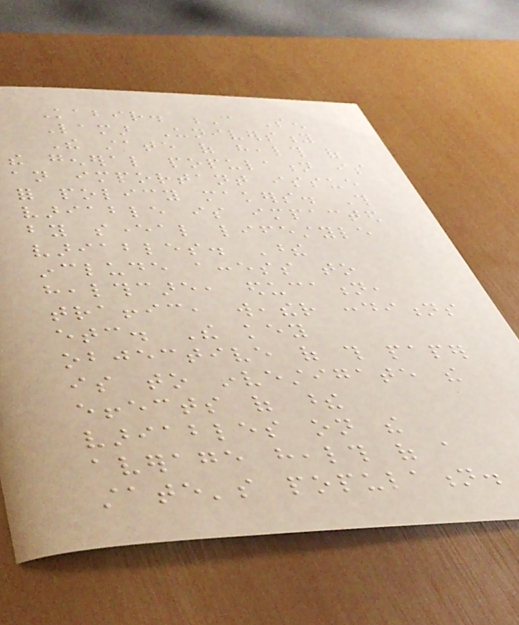Kabir. C Sen
Lamar University
The state of health of
the general population is
an important issue
for policy makers. This
variable is impacted
by several lifestyle
variables. These
include access to
healthcare, education,
traffic, weather conditions
etc. The key
objective of this paper
is to investigate the
effects of these
variables on the
average health of a
state's population.
